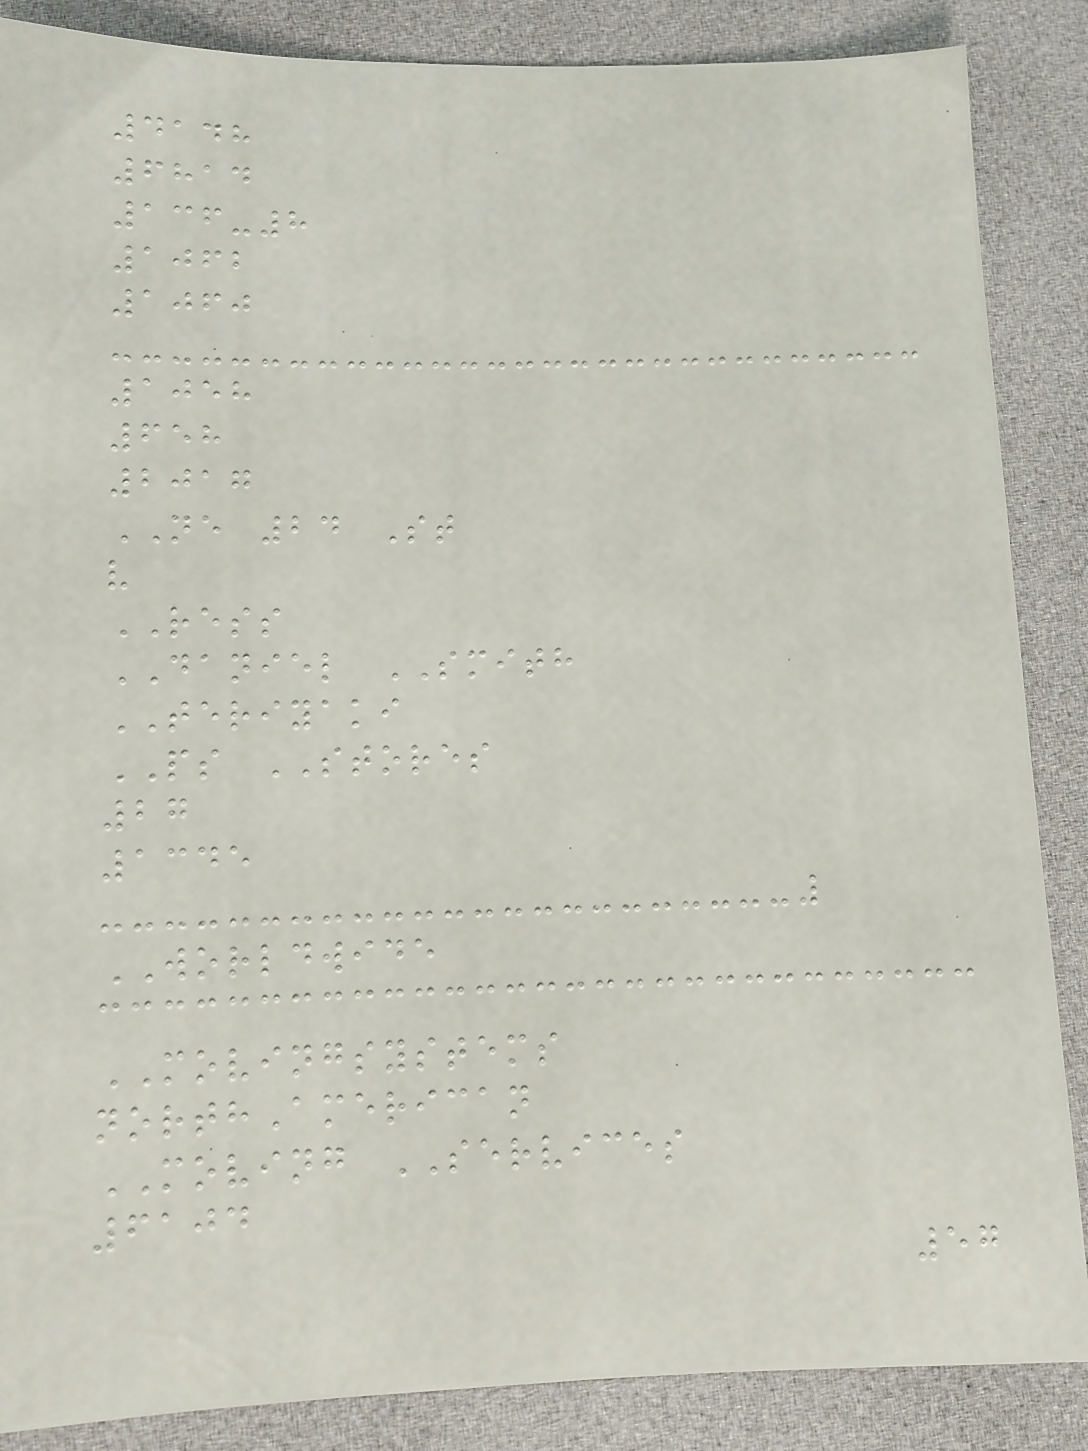4148
6814
136-8
1062
1060
1058
658
2017
NE 24 St
v
RESS
DANIEL SMITH
TERIYAKI
PS STORES
27
1345
WORLDWIDE
MOVINGSYSTEMS
northAmerican
MOVING SERVICES
6104
57
